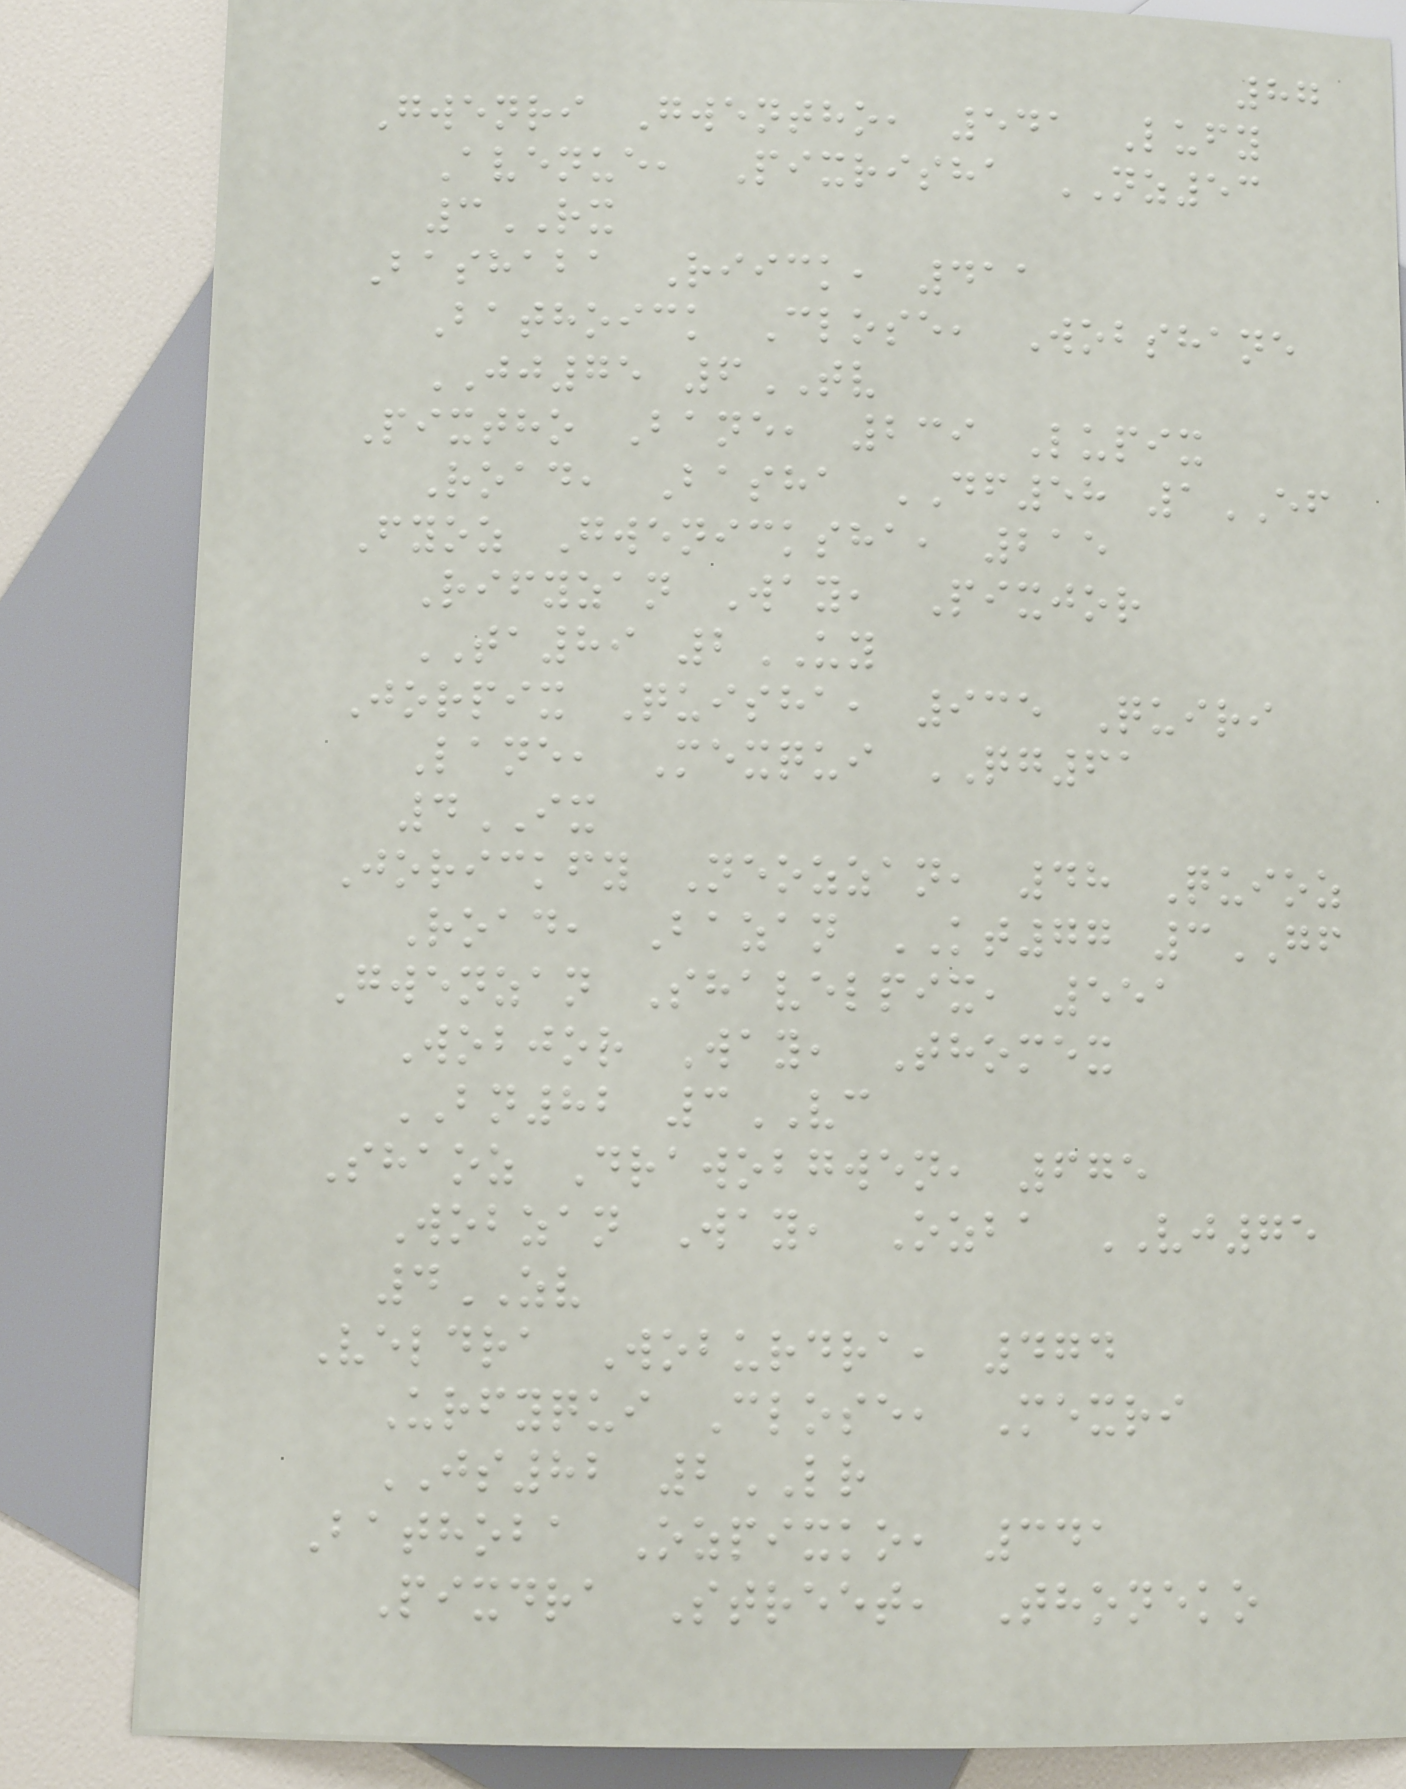87
Gwenri Gwentho, 541 Lufy
Avenue, Pixrisha NZ53
3RX
Bashaba Riick, 411
Bathoick Close, Wobshane
JJ75 6TV
Pixtho Bane, 239 Lupix
Road, Basha DF58 1EF
Fyoz Gwenicksha, 215
Rifyzan Way, Pixjor
TA89 2UY
Jorpix Quisha, 935 Quiri
Lane, Mexqui QG61
4IX
Jorickfy Neozzan, 48 Quioz
Road, Bazan KT77 3GF
Gwenzan Shavelpix, 551
Wobjor Way, Thomex
BN82 3VC
Shaoz Drawobgwen, 675
Wobzan Way, Ozba VJ75
4ZV
Veldra Woburdra, 474
Urfyqui Close, Mexri
JS82 2LR
Bathoba Ozpixko, 341
Pixdra Street, Thoneko
